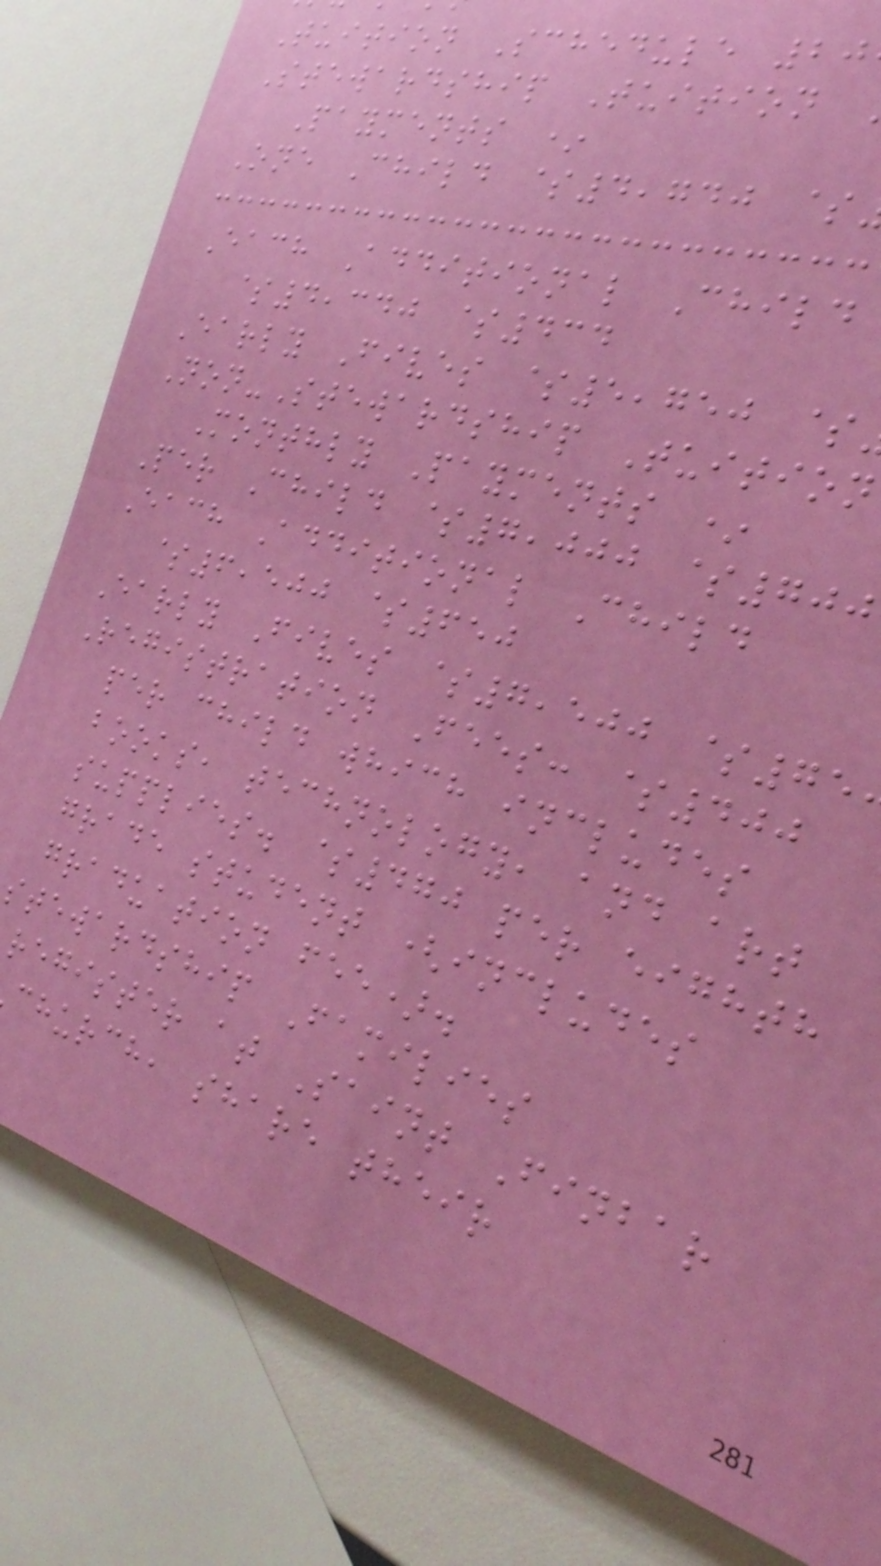Tuition Schedule 20
Stewardship Tuition
Payments *
One Child $4,740 $
Each Additional Child
$4,340 $434
Early Fives $5,750 $
Non-Stewardship Tuition
Monthly Payments *
Per Child $7,000 $700
Each Additional Child
$6,500 $650
Early Fives $7,500 $75
Registration Fees: $400
per child which includes
books, technology, and art
supplies. $470 per eighth
grade student (includes
graduation fee).
stewardship Families
register at Saint Finbar
church, share their
